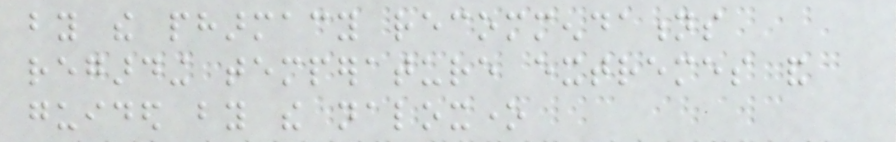by the pharmacy recommendations
regarding temperature extremes and
guided by the naloxone
